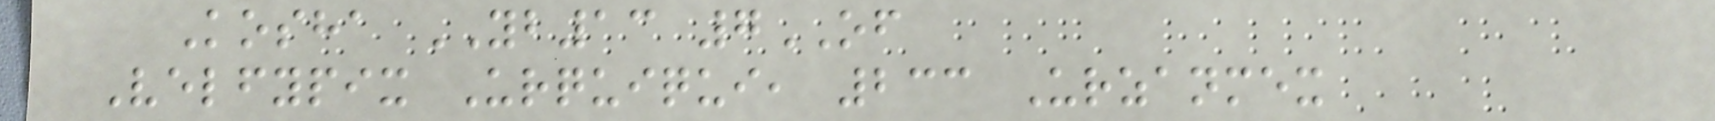Kosha YB13 7OF
Velfypix Urquiqui, 233 Urzanmex
